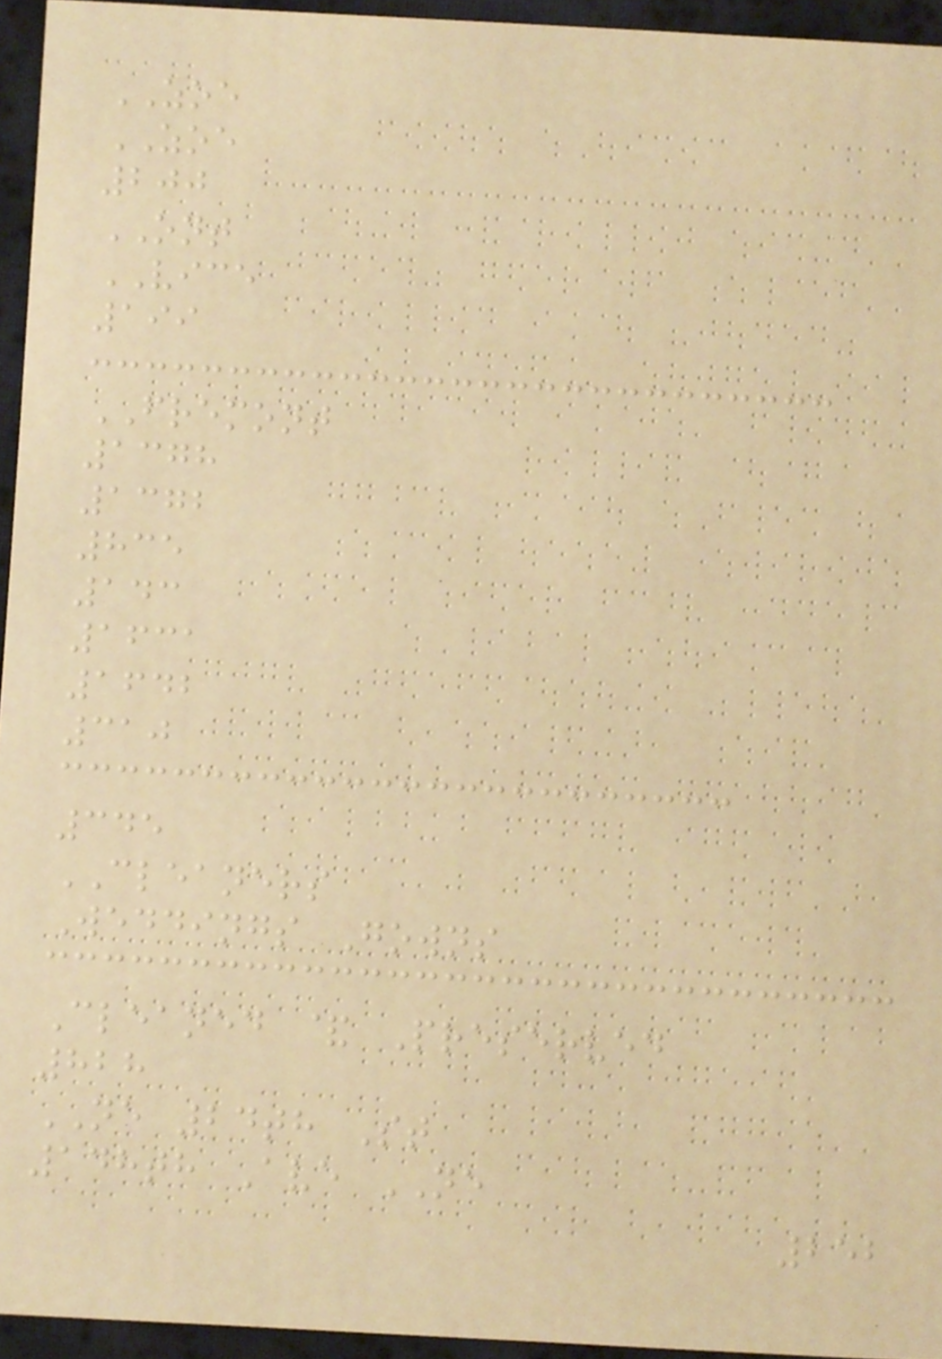ZOE
ZOE
200
ONT
VICE
199
FREMONT
1378
1372
835
143
1631
1642
310
345
CLEANERS
Weddings Gowns
Cleaned & Preserved
828
NE 24th St
148th Ave NE
252
